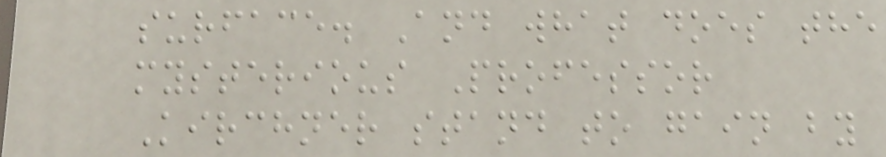surface. And what does the
mysterious Professor
Kirchner stand to gain by
